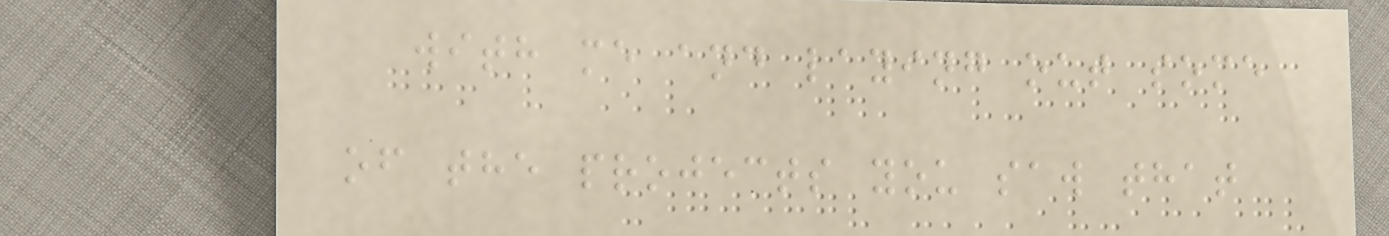with me and laying out some
of the projects you saw that
